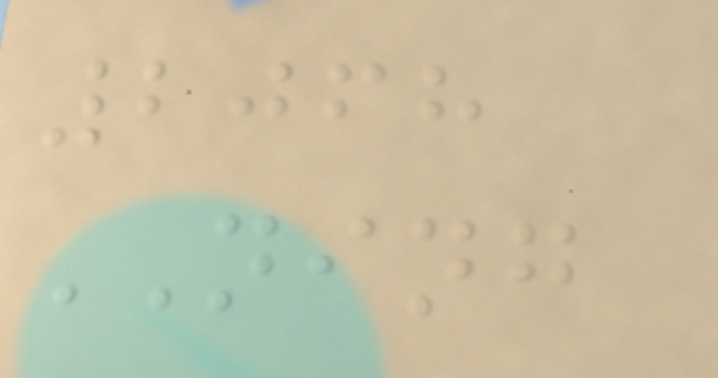2068
NING
